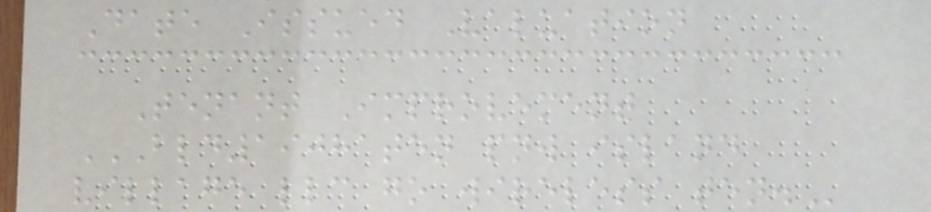Date Issued Valuation
Tenant Improvement
BLD19081TEN PNW ISLAND
VILLAGE LLC GO WIRELESS TEN.
